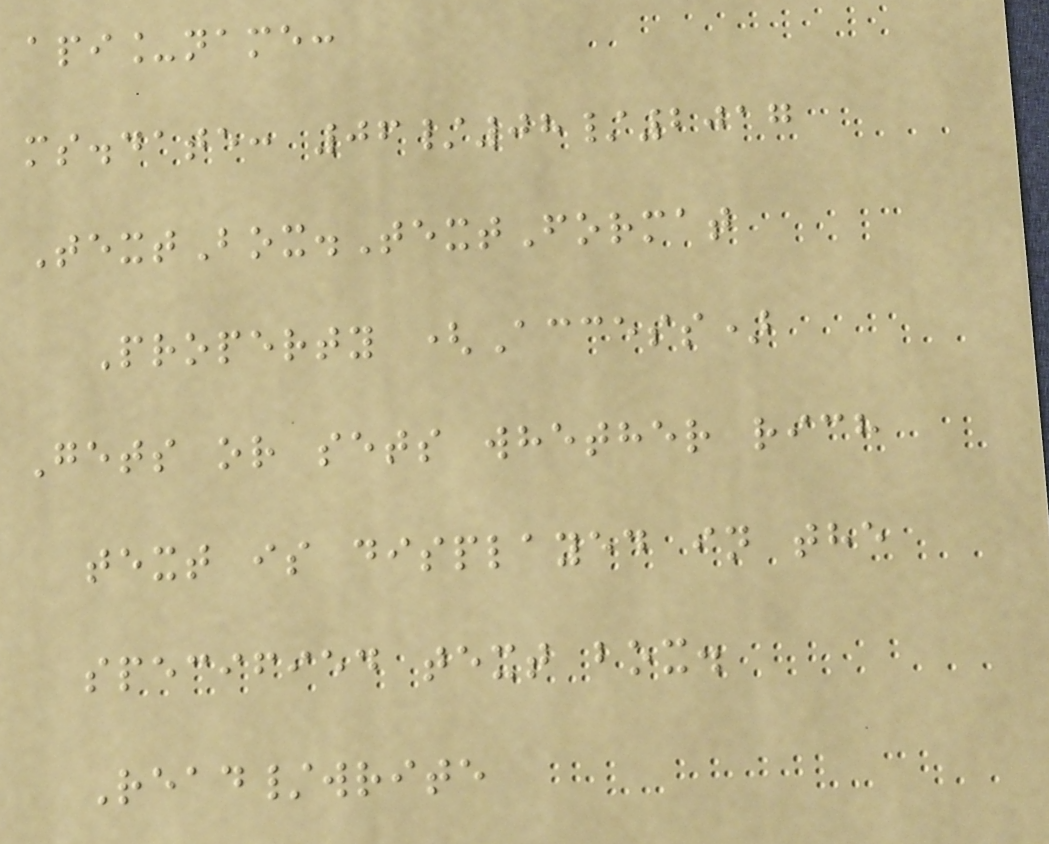api_name:
ms.date: 06/08/2017
TextBox.TextFormat
Property (Access)
Gets or sets whether rich
text is displayed in the
specified text box.
Read/write
